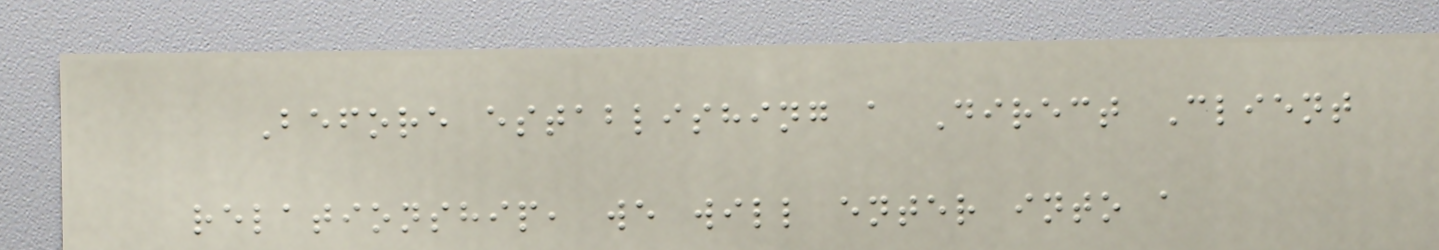Before establishing a Direct Client
relationship, we will enter into a
